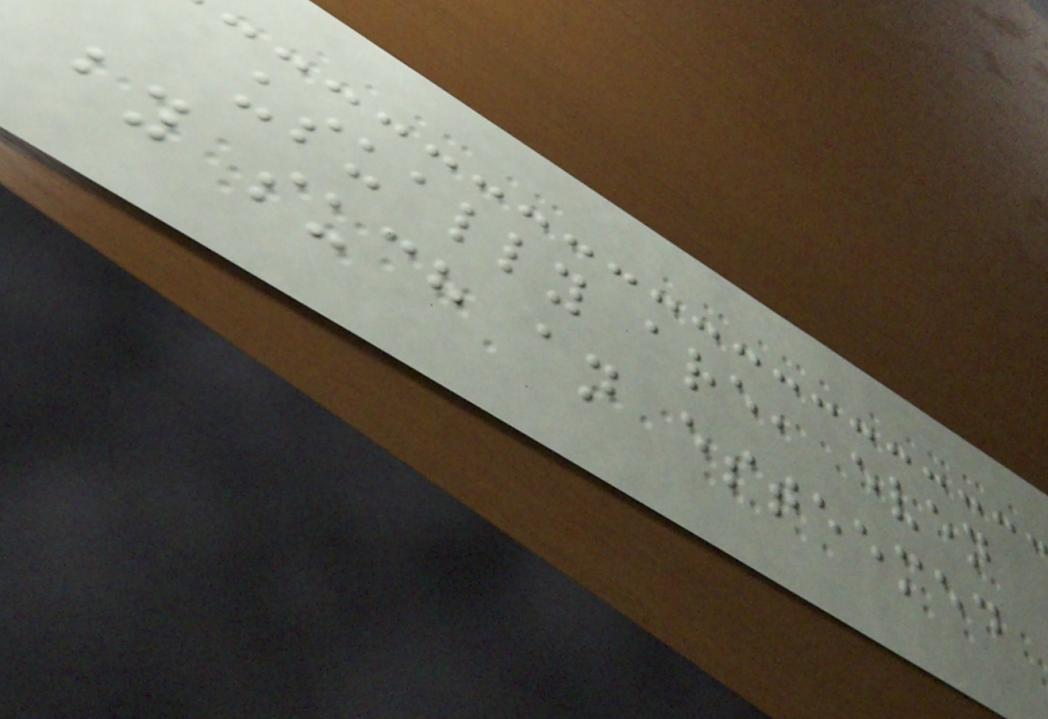usually are, even
by such an esteemed
